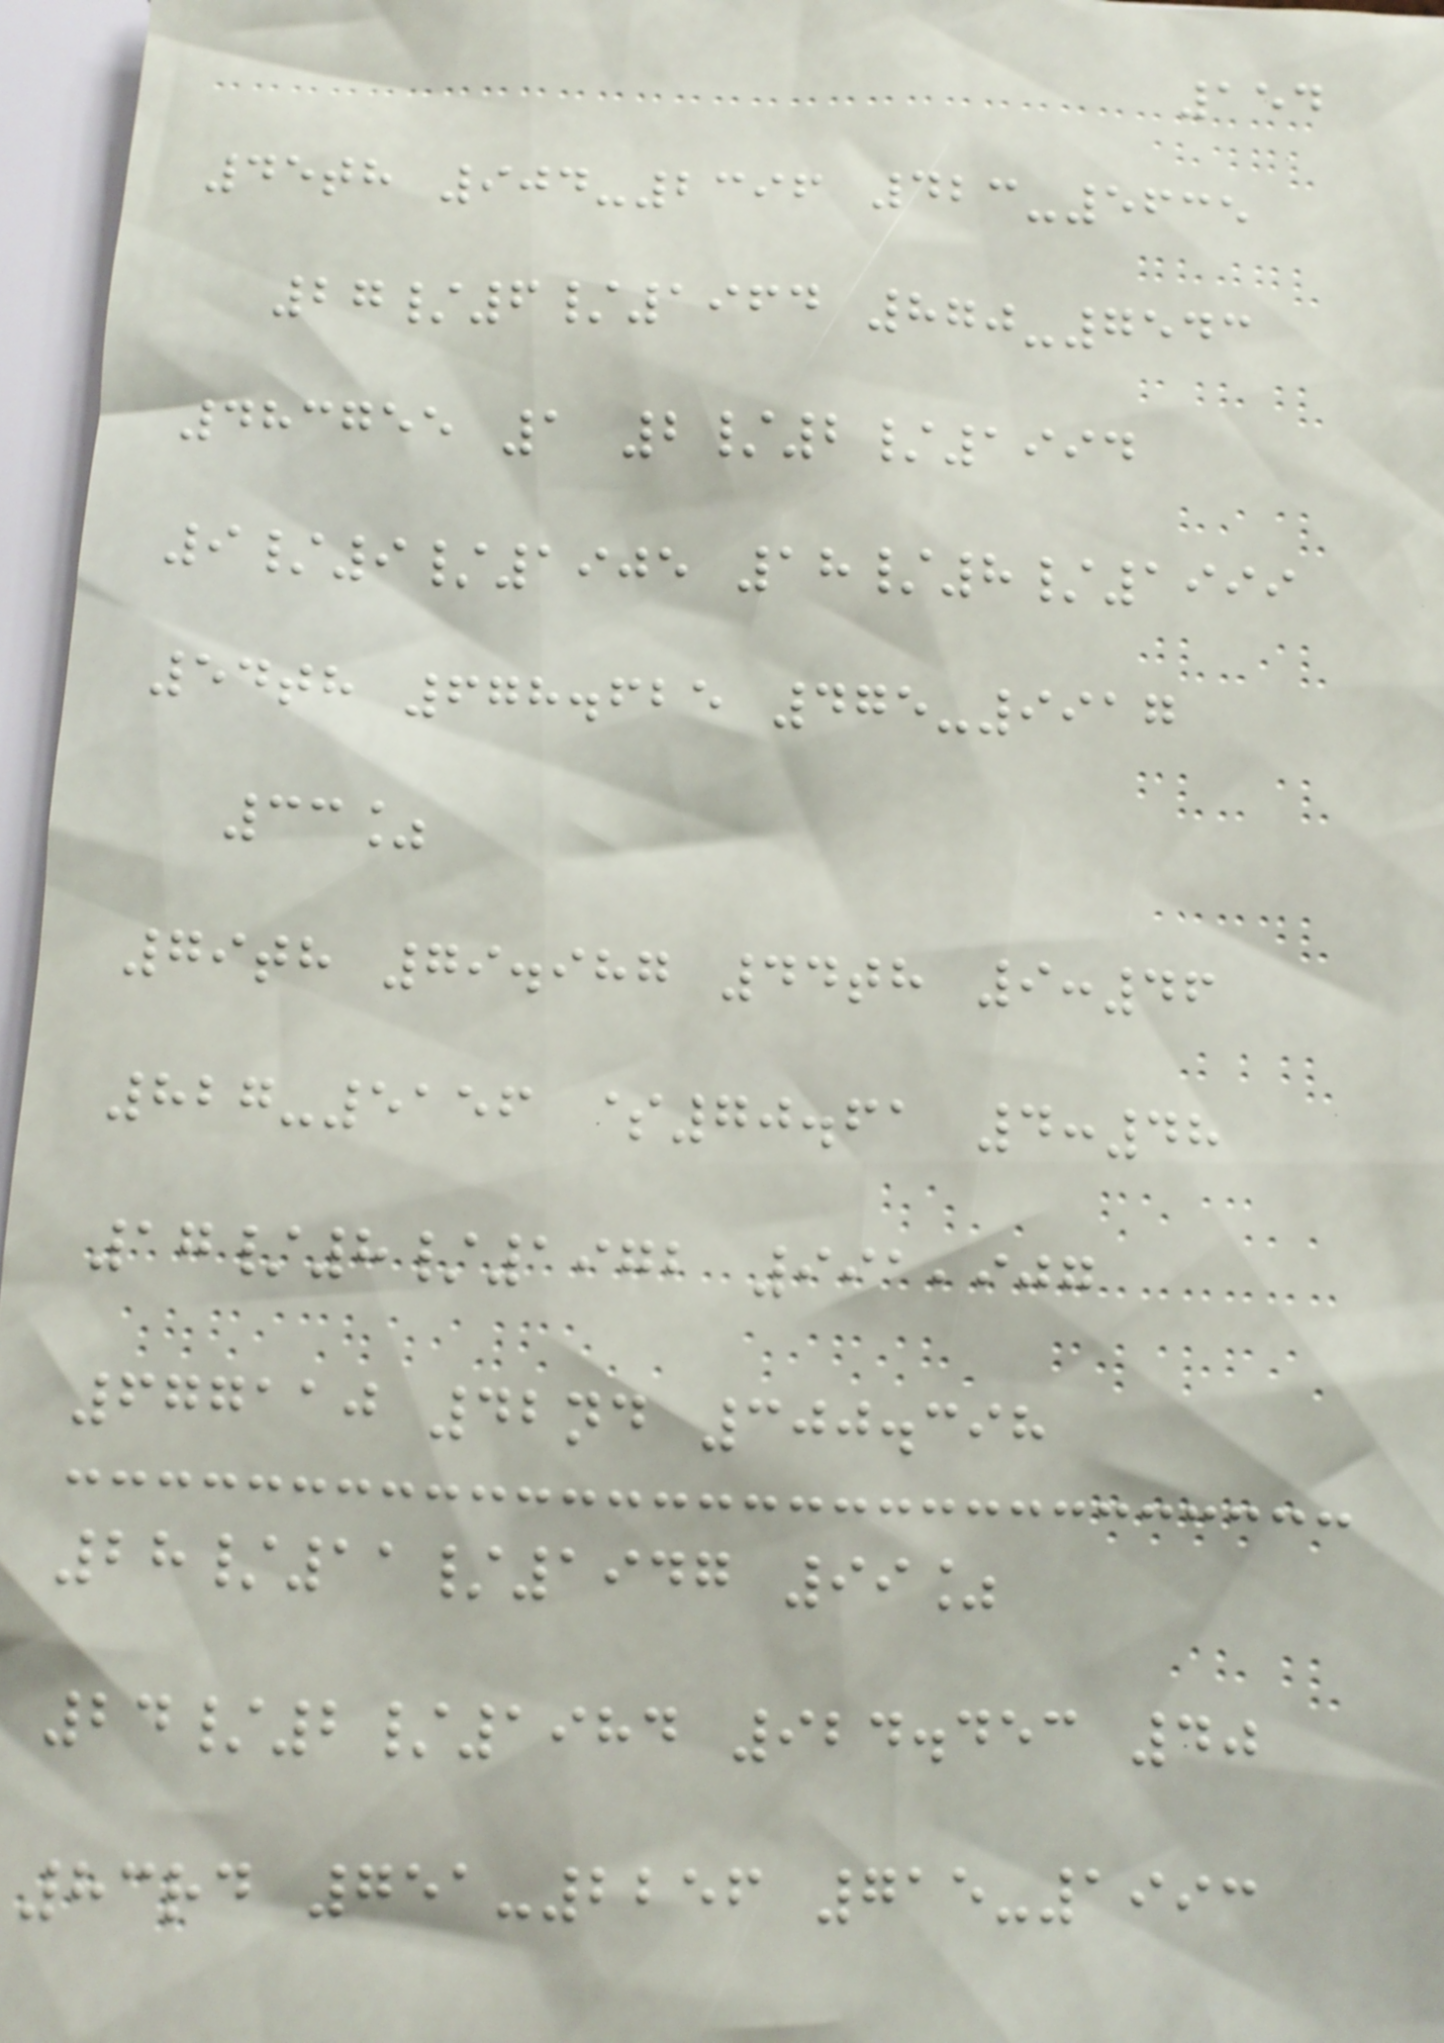154
45th 904-2396 423-5635
27/6/1964 870-7543
483755 1 2/2/1994
9/9/1905 18/8/1999
54th 678.625 475-9917
33%
79th 79.987 44th 9:46
827-5156 $70.61 4:48
17/8/1972 991,907
677110 42nd 300.398
28/11/1947 99%
24/2/1984 924.453 40
83rd 751-2256 715-1993
